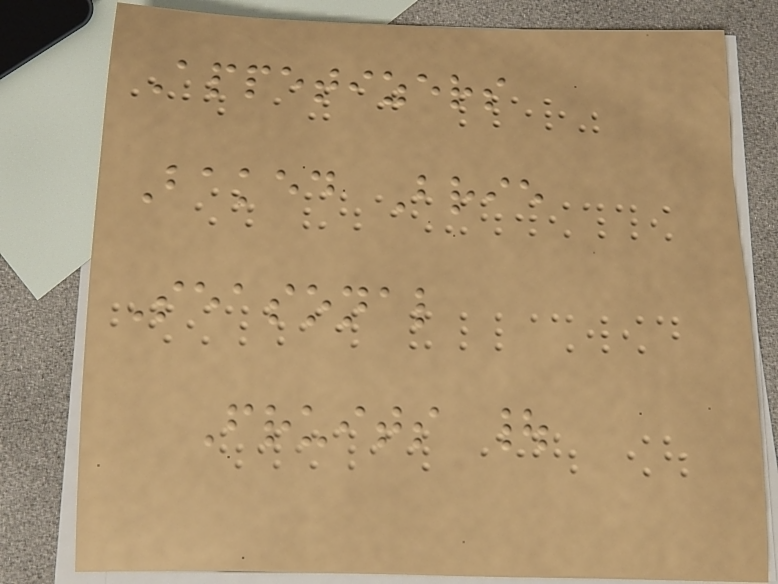Appetizers
Baked Brie
Seasonal
Fruits |
